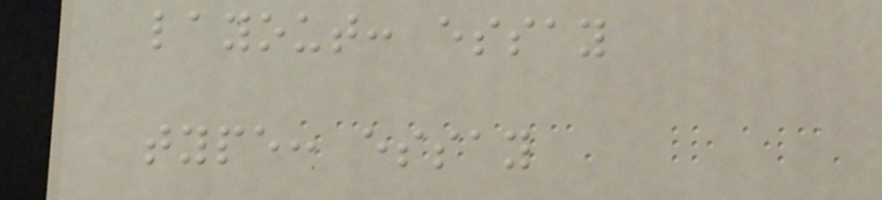layout: essay
type: essay
